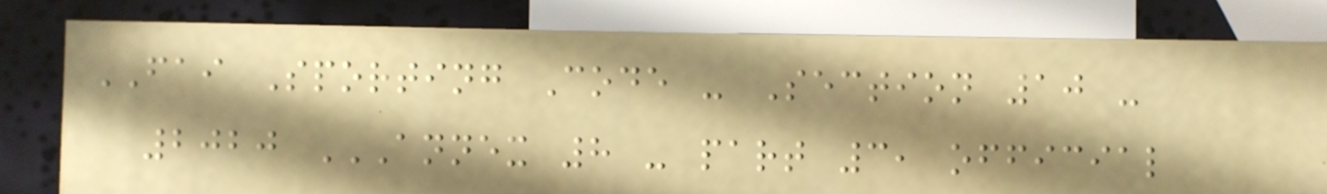FAI Sporting Code - Section 10 -
2020 ANNEX 8 - PART 3, OFFICIAL
